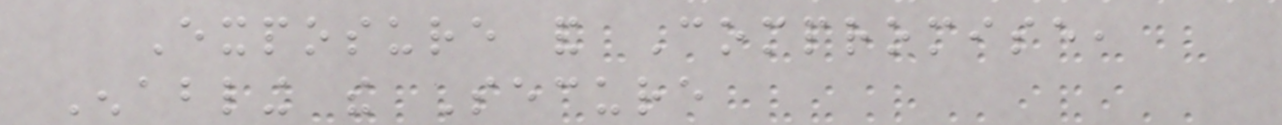Exposure and Compromise,
Enabling the Secure
